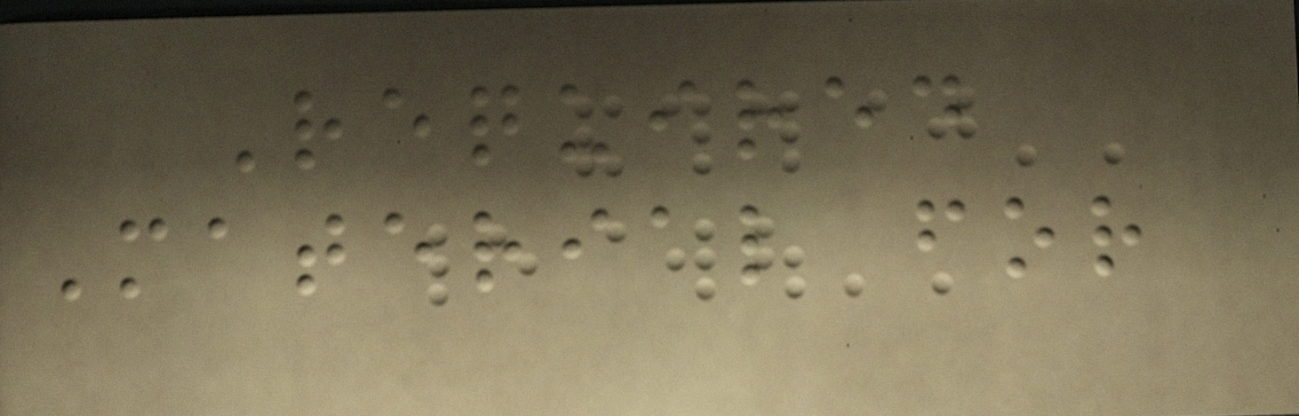Required
Material for
